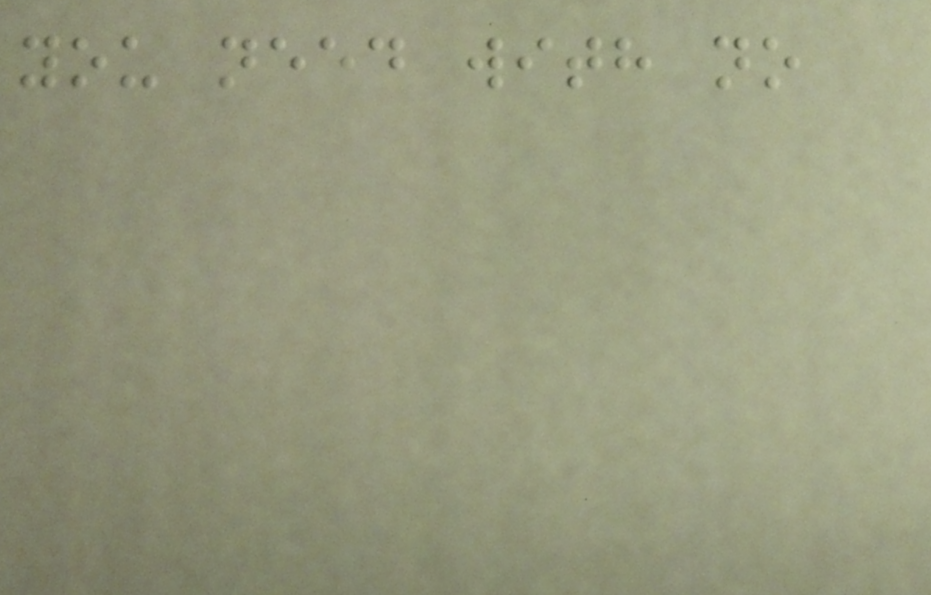you need with no
